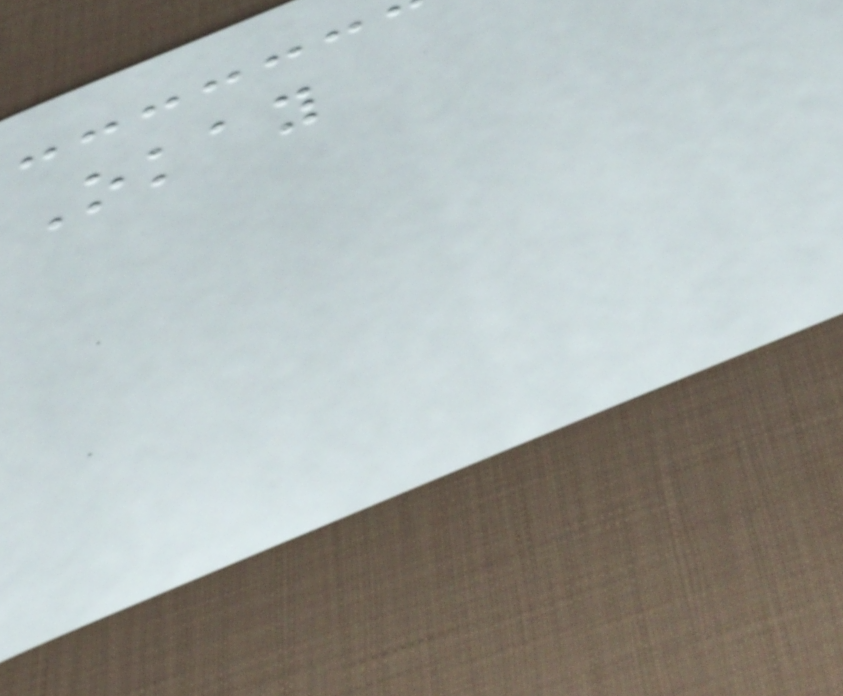Okay
